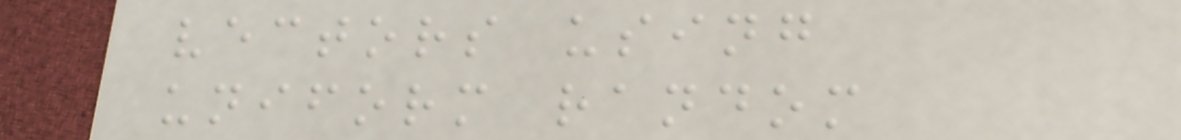vectors using
uniform random
